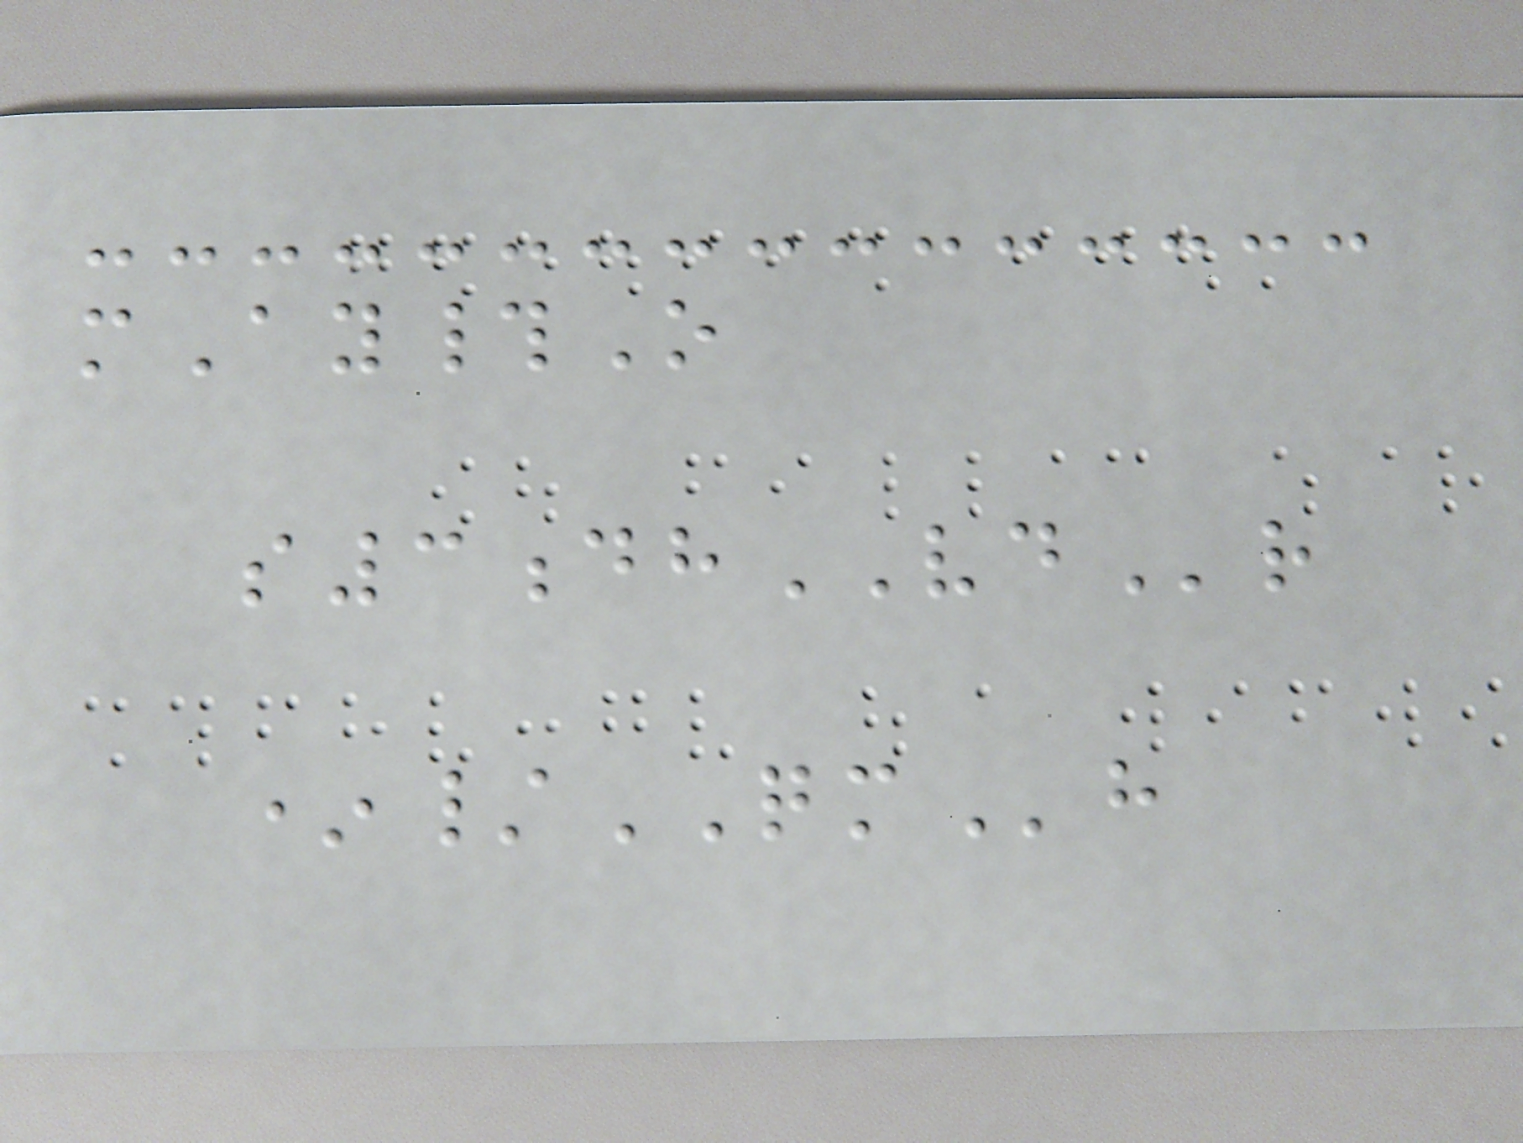mAy#O
s3dhVDr
*/QMh
